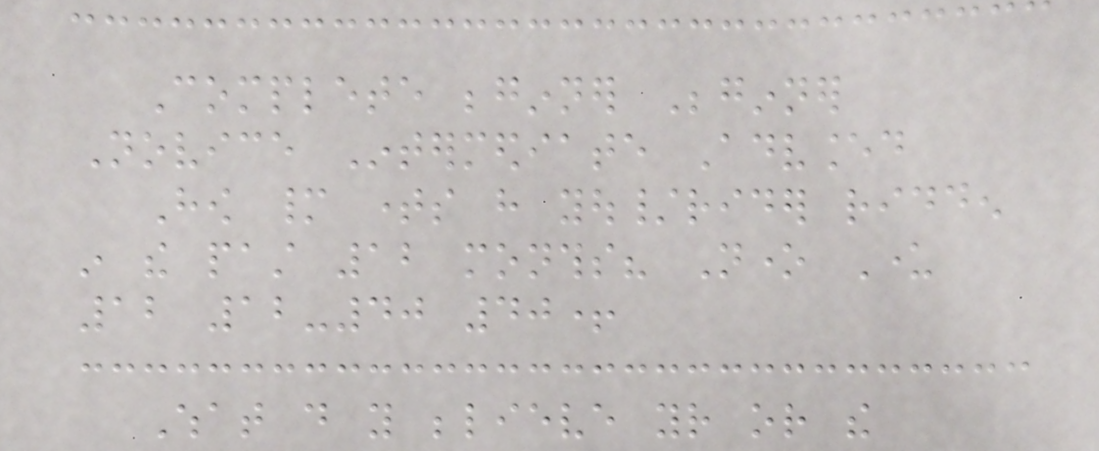Complete beginner Beginner
Novice Intermediate Advanced
How many times have you/rider ridden
in the past 12 months? None Under
12 12-40 40+
What do you believe your or the
